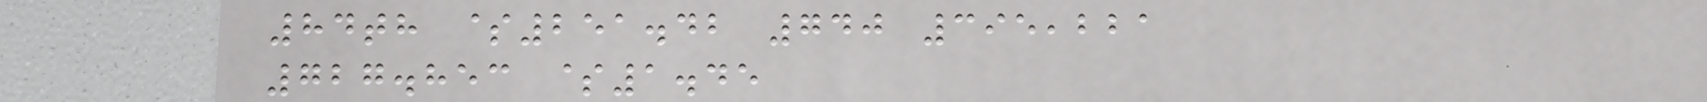84th $251.42 740 395,221
727.853 $1.45
